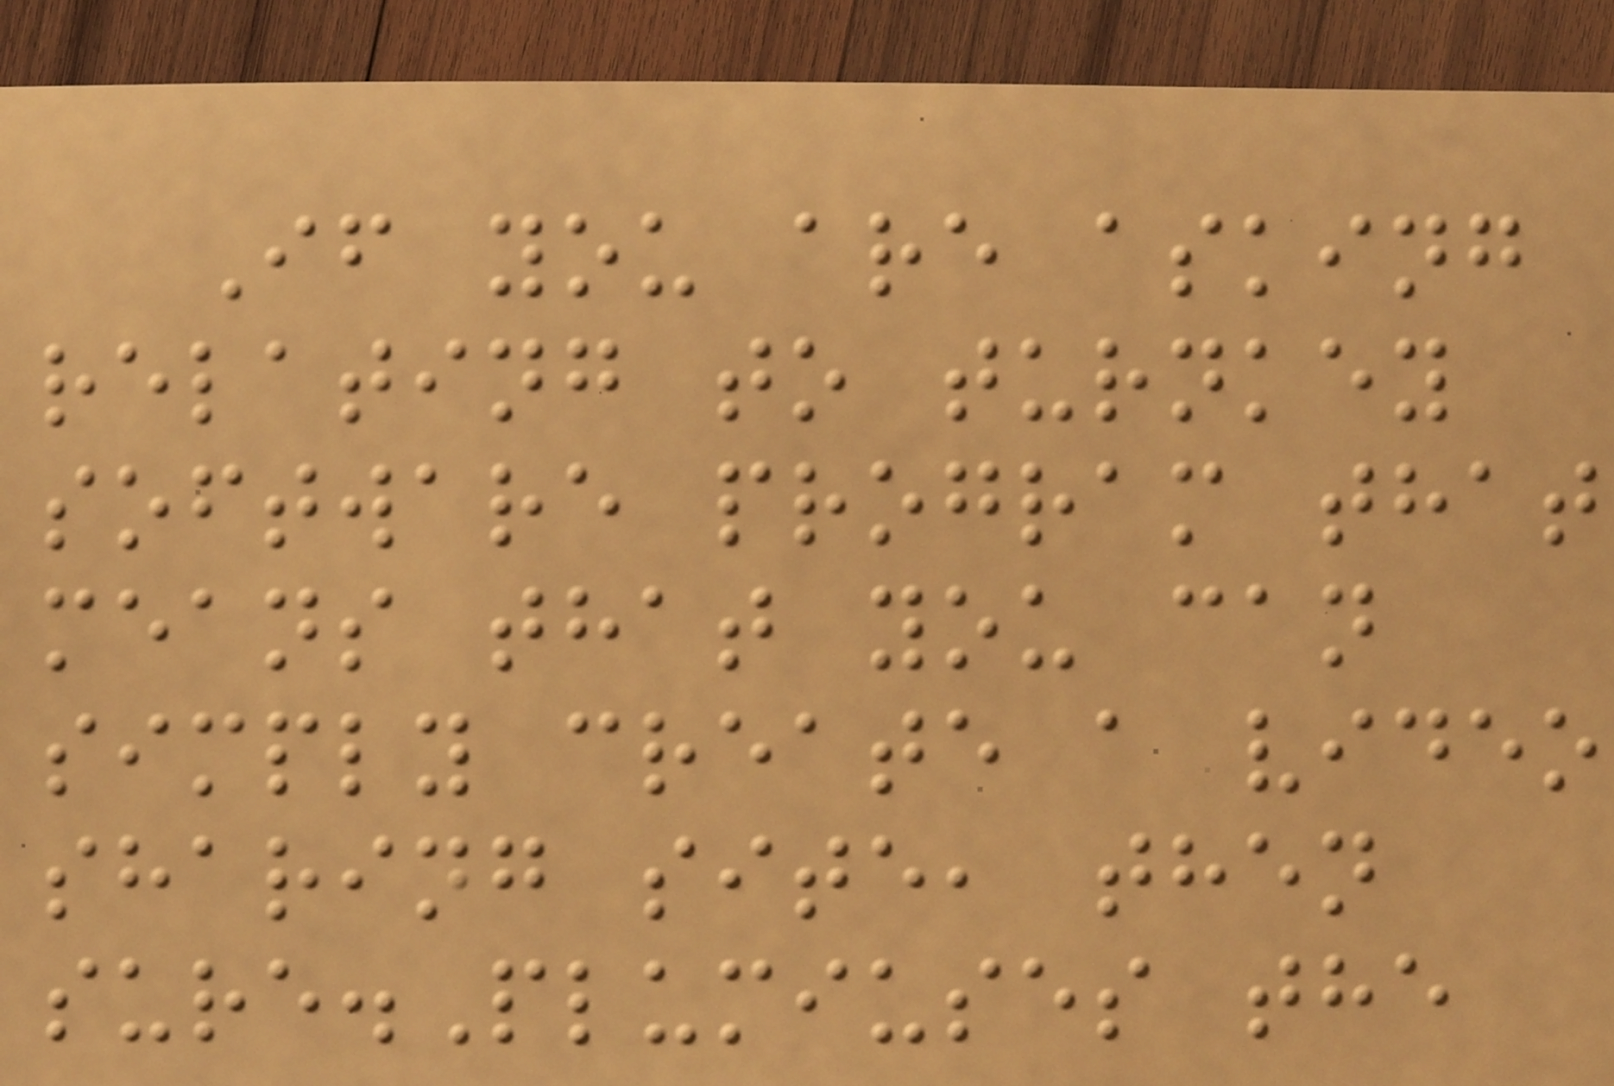If you are asking
relating to turnkey
software program that
means that you can
simply create a video
sharing site, then
sure.Plumiuses the
